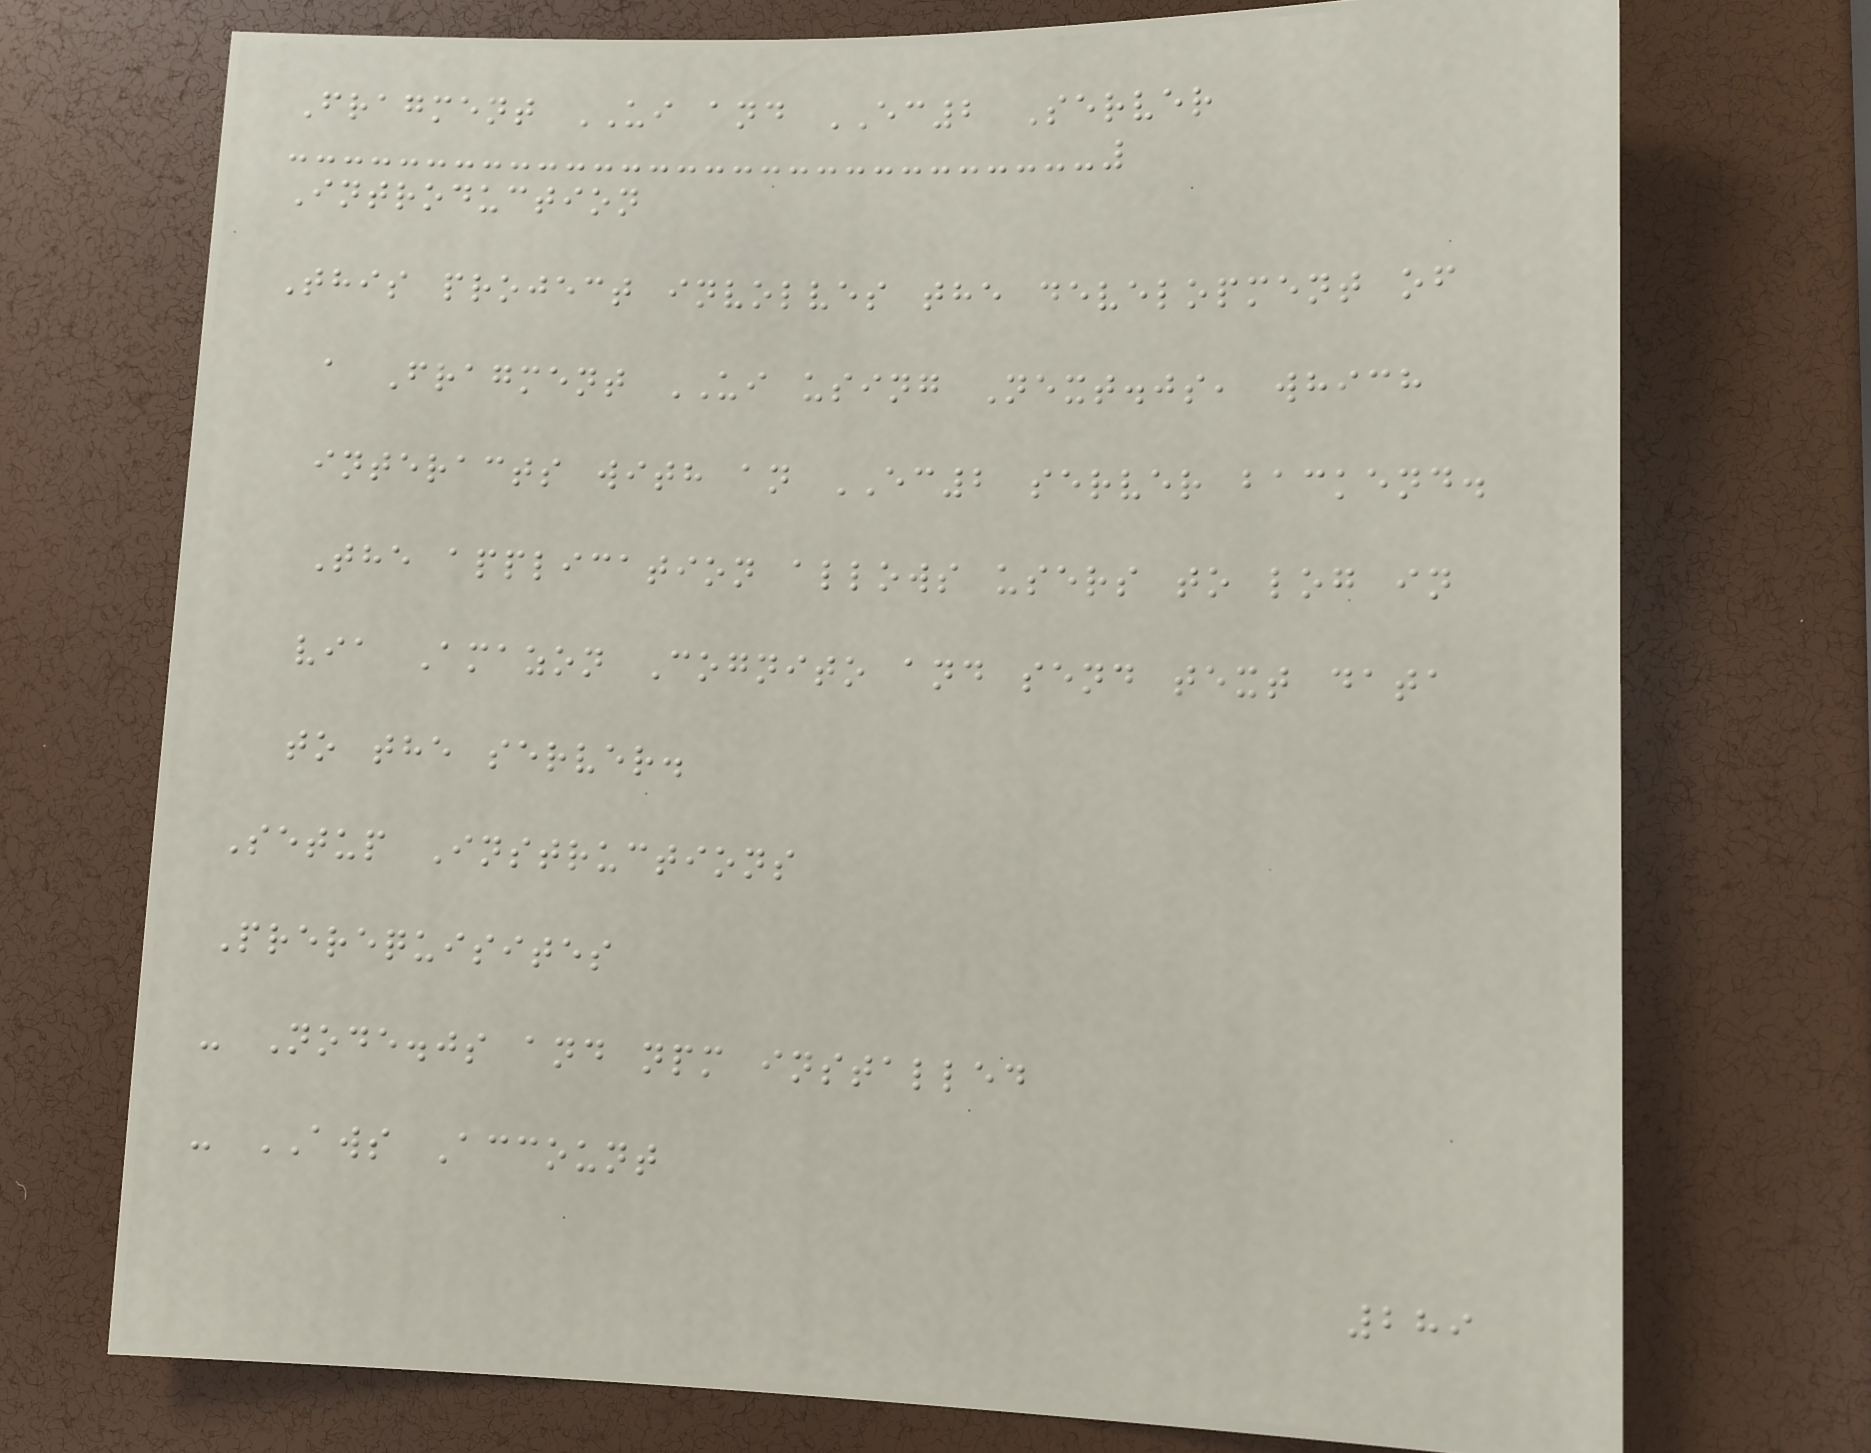Fragment UI and EC2 Server
Introduction
This project involves the development of
a Fragment UI using Next.js, which
interacts with an EC2 server backend.
The application allows users to log in
via Amazon Cognito and send text data
to the server.
Setup Instructions
Prerequisites
- Node.js and npm installed
- AWS Account
289
